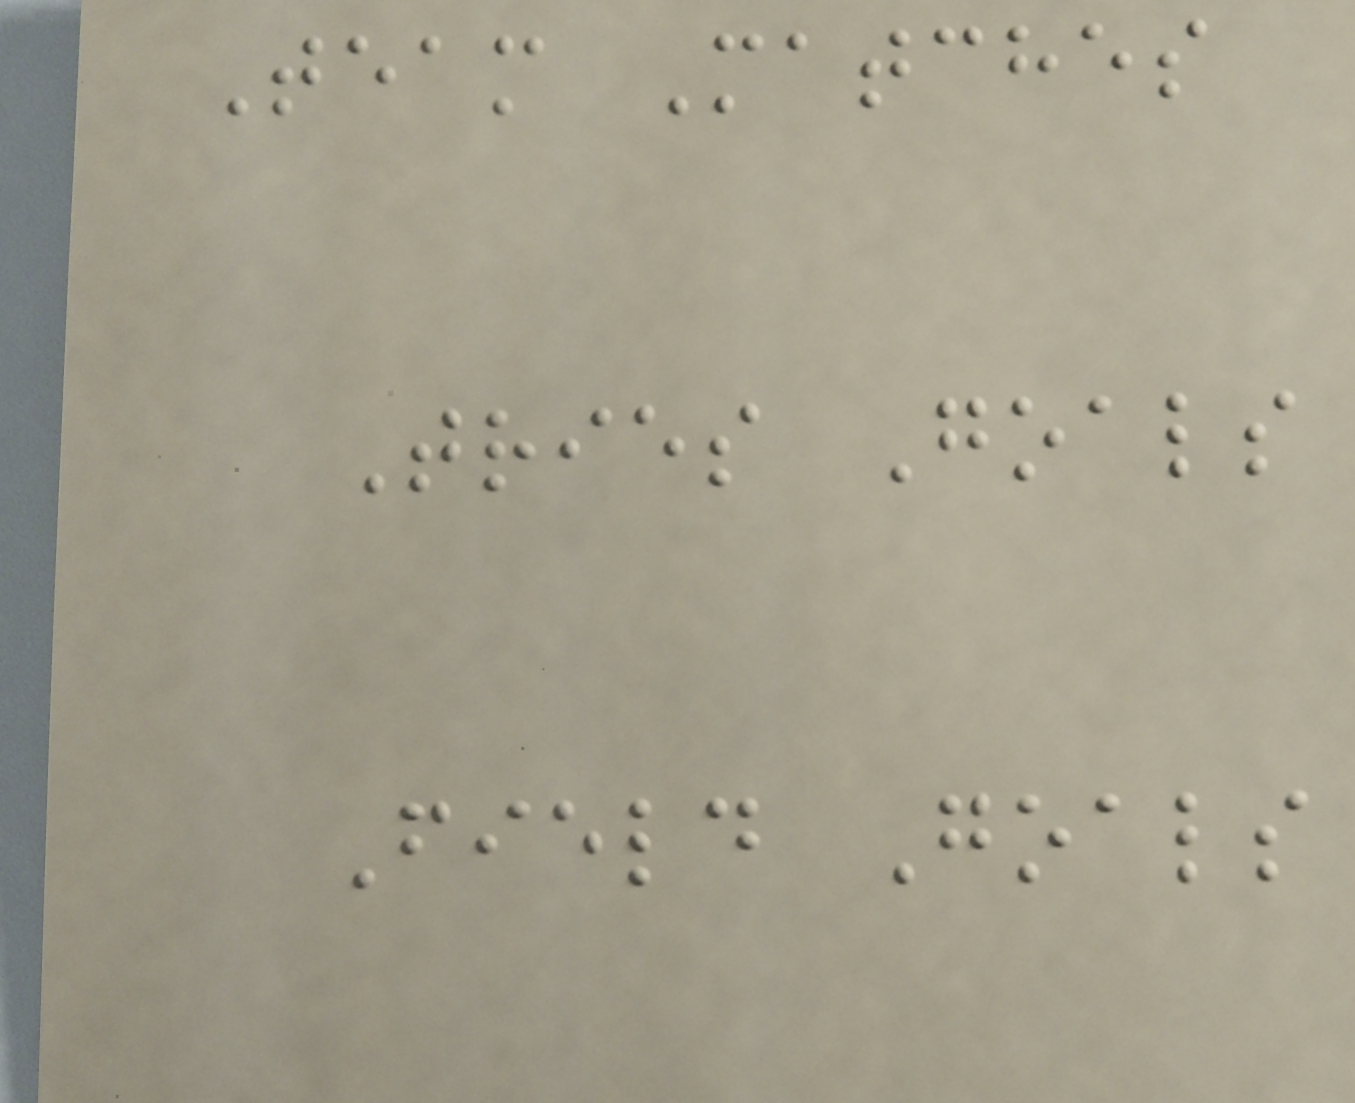Team Matches
Tries Goals
Field Goals
